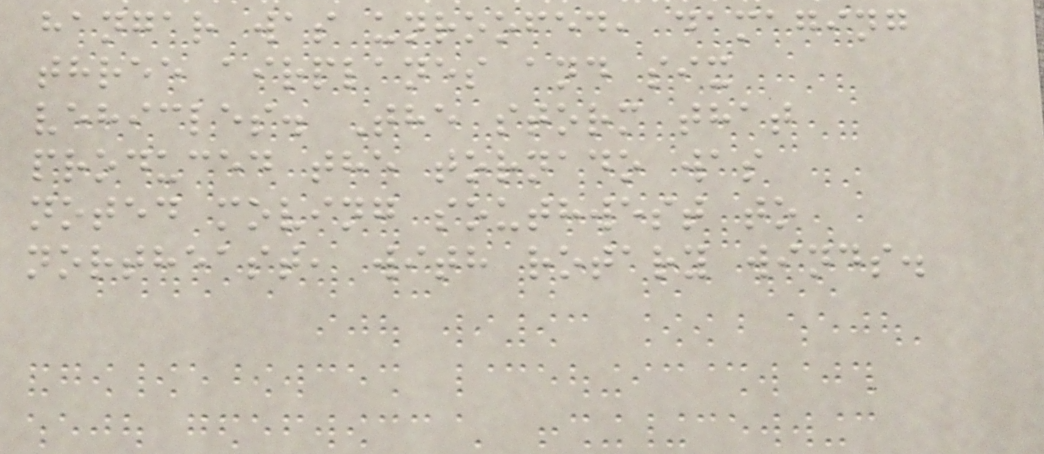hangar was unroofed, damaging
three airplanes and six
vehicles. The storm that
produced the tornado was
noted moving southwest to
northeast, with rotary winds.
